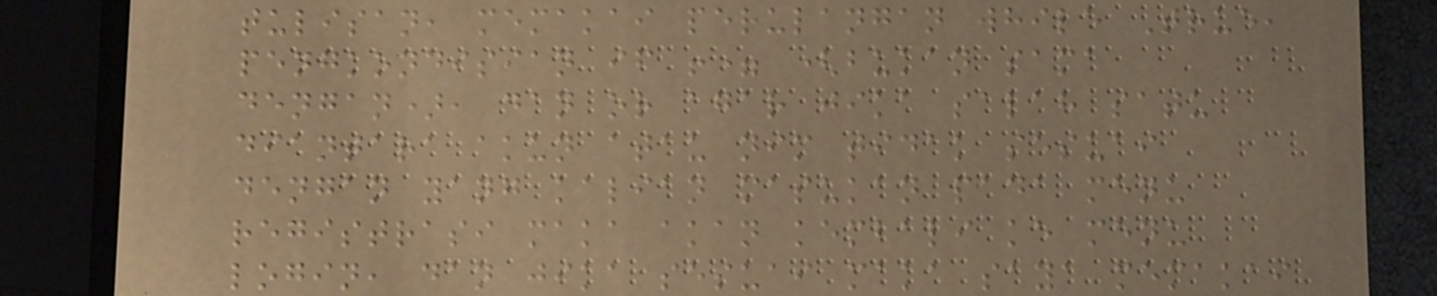tulisan, memakai perulangan while True,
pengkondisian if != (bukan sama
dengan), dan or agar jika salah satu
diantara akun atau nim tidak sesuai
dengan yang kalian masukan pada menu
registrasi maka akan kembali ke menu
login, dan jika sesuai maka saya memakai
